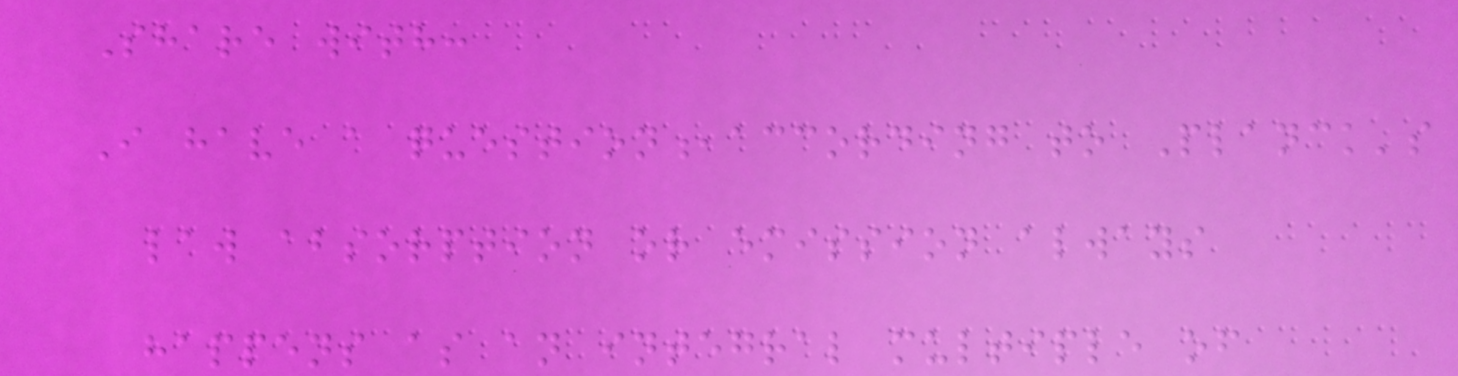Share with:
I have a question,according to Planck's
law absorption or emission always
happens as an integral multiple of
